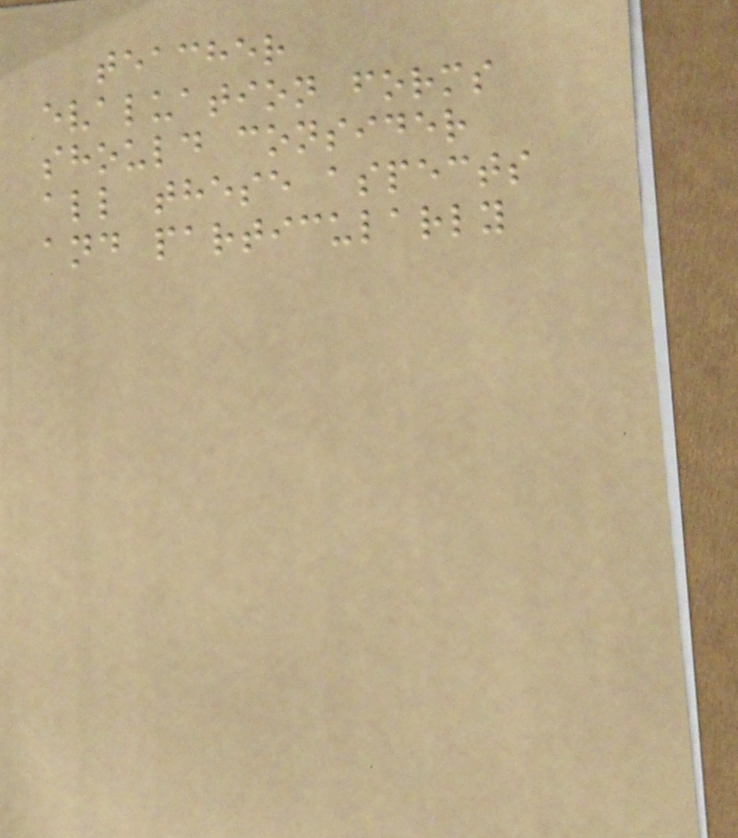teacher
evaluation forms
should consider
all these aspects
and particularly
